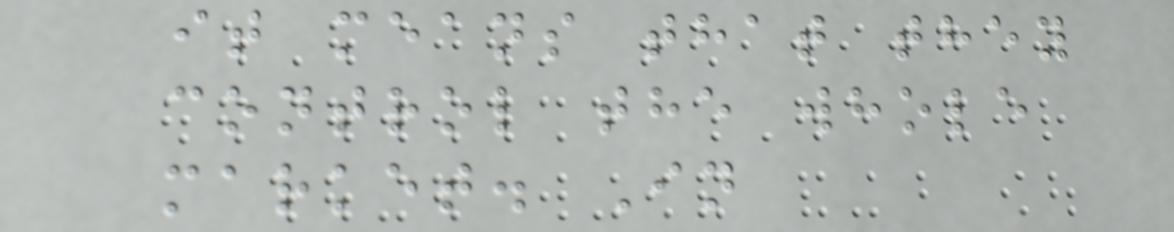it means that they
control the whole
market. In
